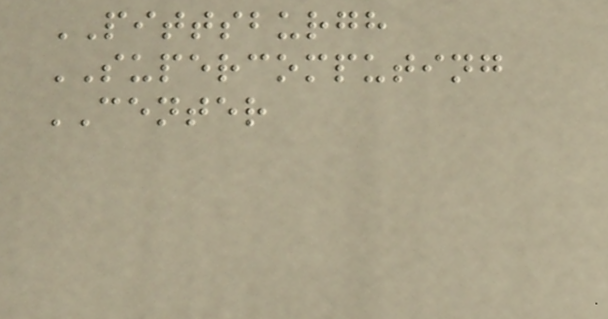PITTSBURGH
SUPERCOMPUTING
CENTER
